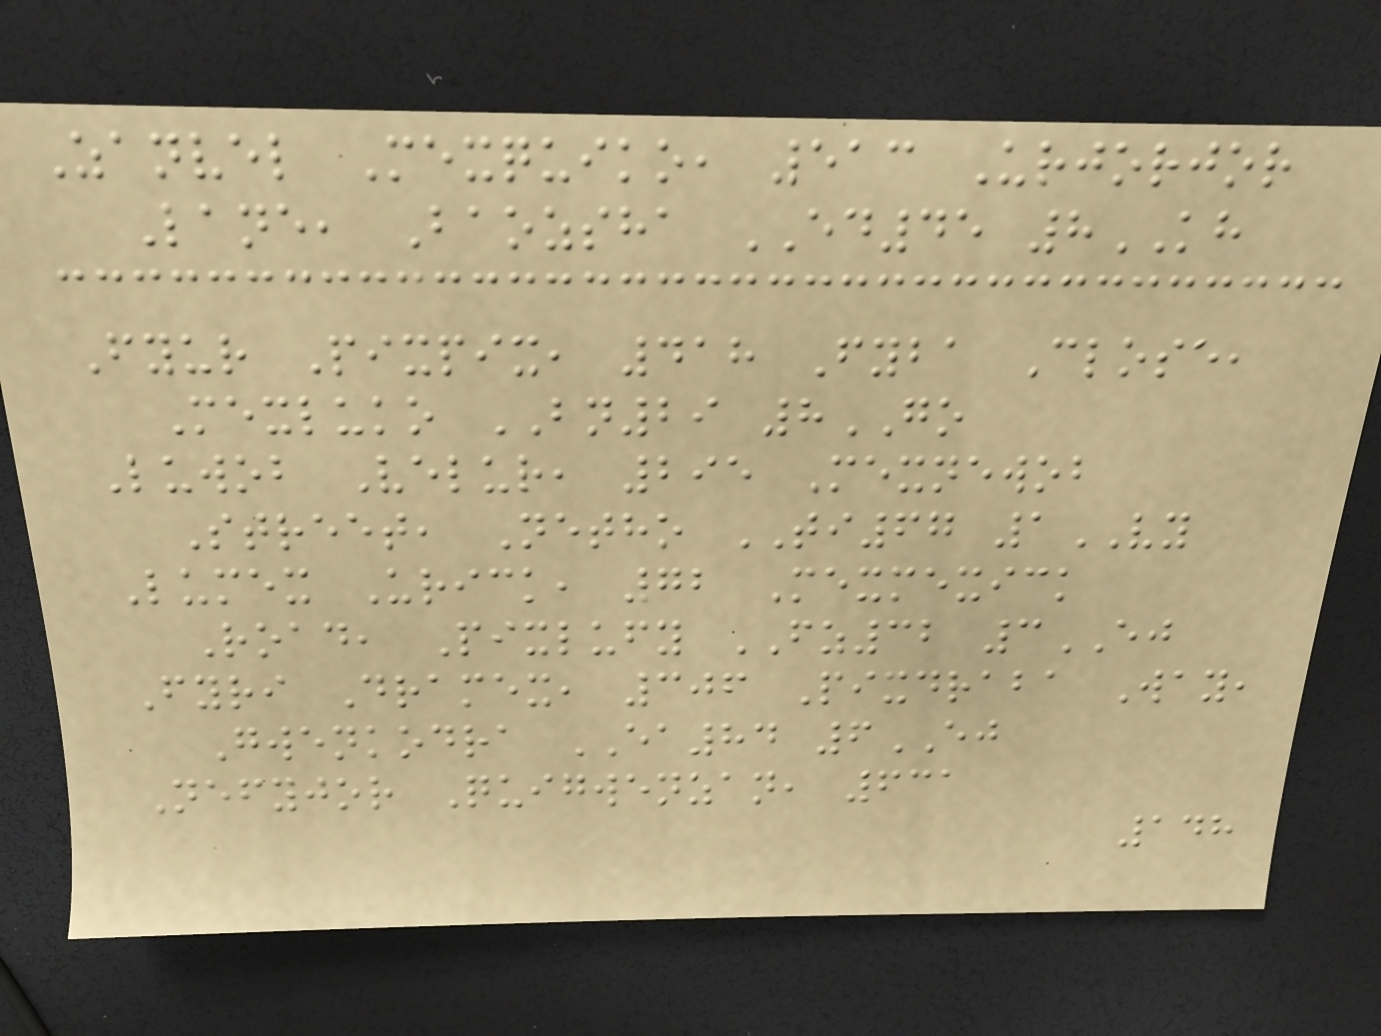Zanvel Mexquiko, 513 Urjorjor
Lane, Baozsha ED45 8KH
Fyur Pixpix, 418 Fyba Close,
Mexluko BN29 8GO
Luwob Velur, 295 Mexnewob
Street, Netho TI67 1VY
Lumex Urick, 72 Mexmexick
Road, Pixlufy FZ32 3EJ
Fyri Dramex, 306 Pixdraba Way,
Gwenkodra EA84 6EJ
Nefyjor Quigwenzan, 631
148
